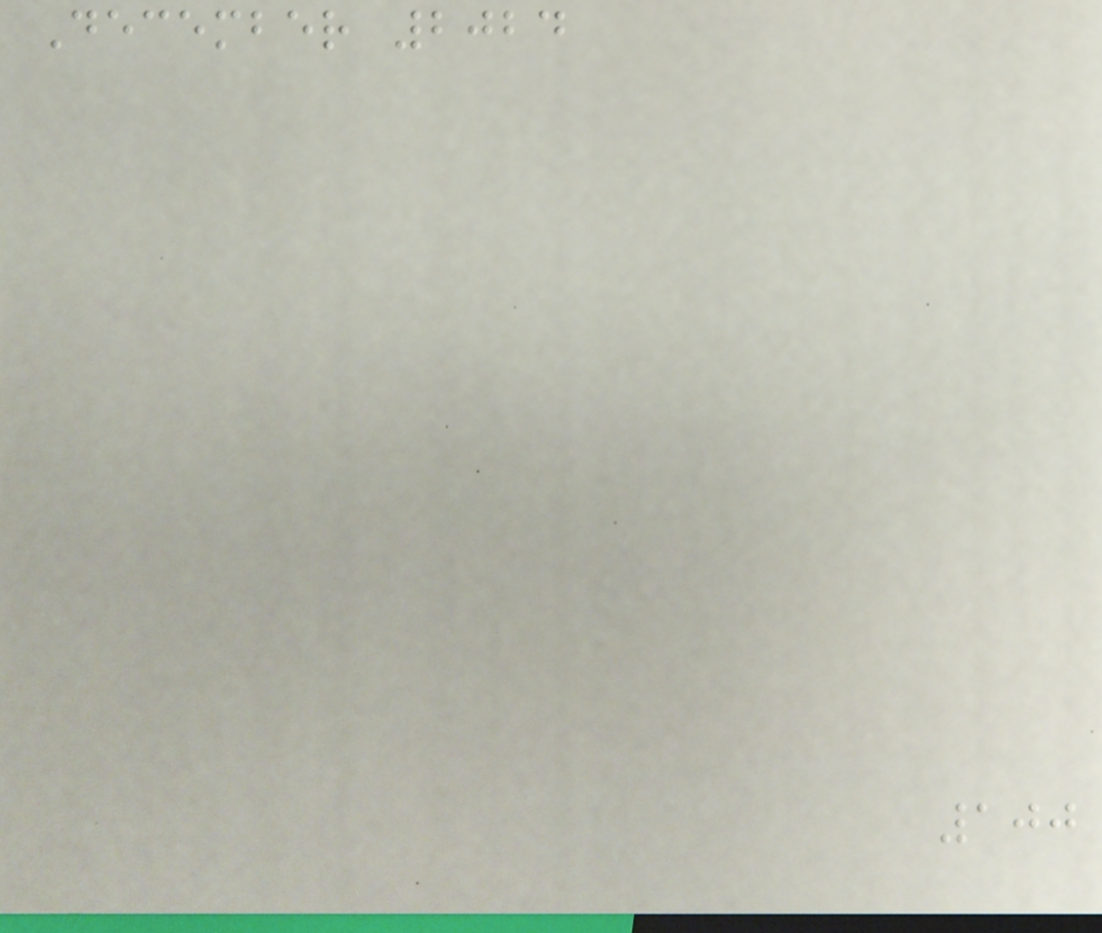December 2024
100
